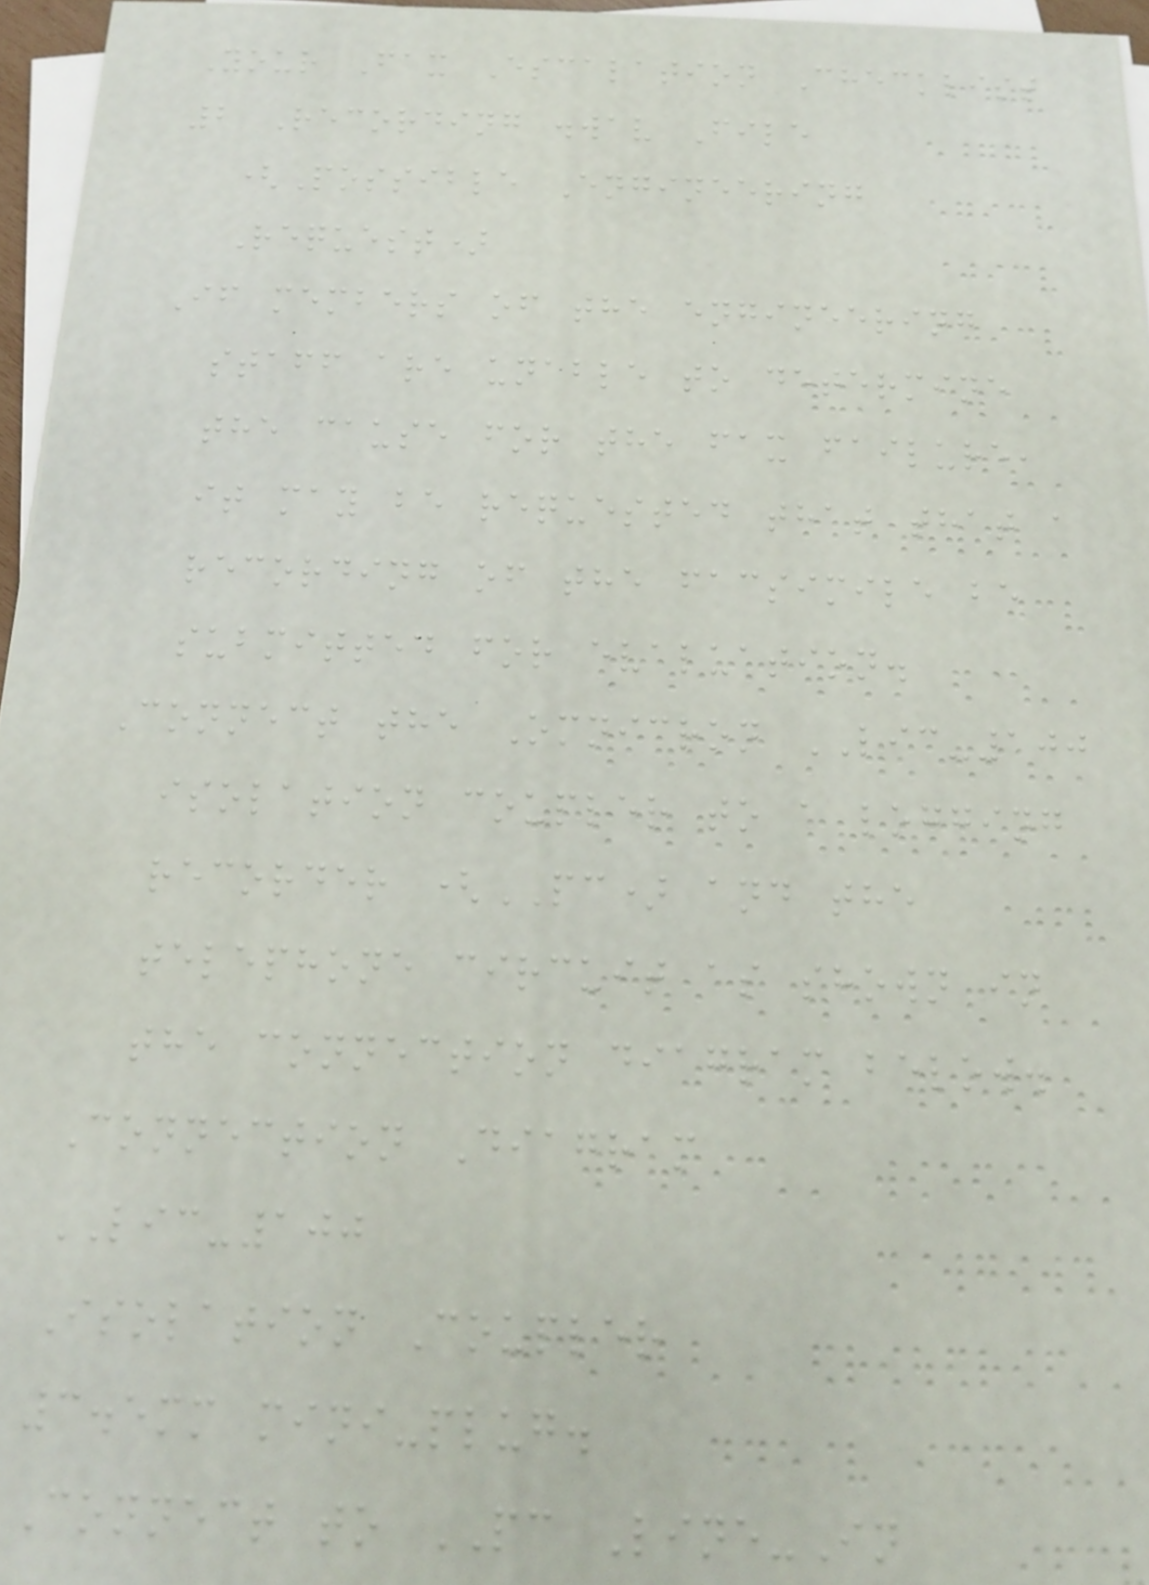Your Fax Escalation Checklist
2 Recording .wav File
(Possible Engineering
Request)
If members of the engineering
staff are unable to determine
the cause for the fax failure,
it may be requested that that a
recording of the facsimile be
submitted for evaluation.
Connect the Omnicron LIC-100
isolation coupler to a logging
recorder (PC) and the
telephone circuit as shown in
the connection diagram below.
Connection Diagram
LIC-100
Isolation Coupler
3.5mm mini-plug.
Connect to PC Line-In
